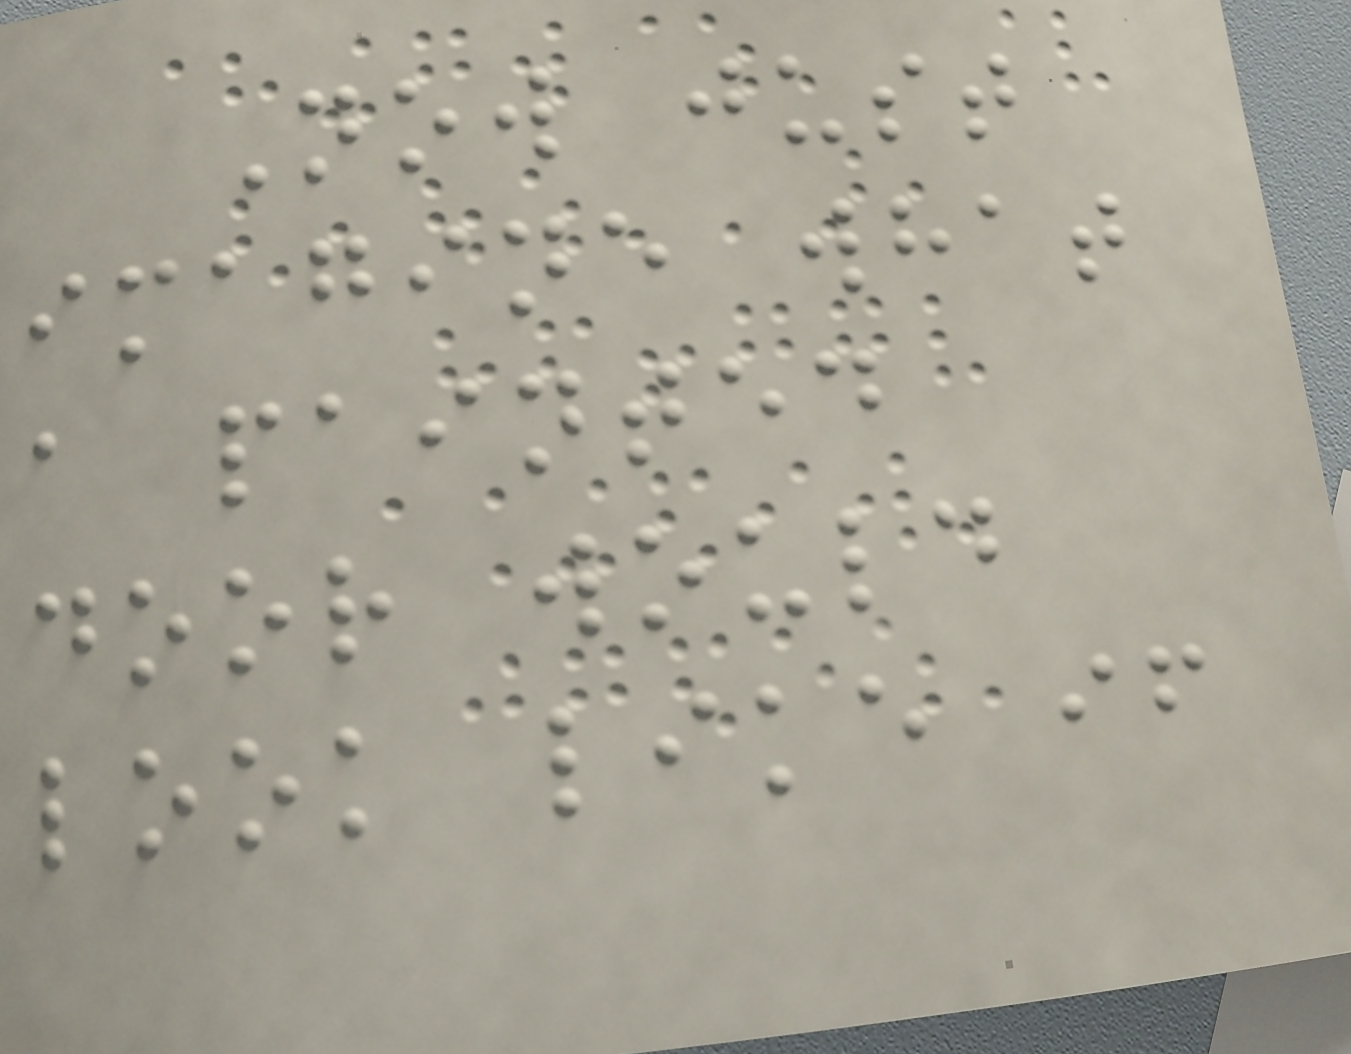Now just
imagine what
a painted
door would
look like if
